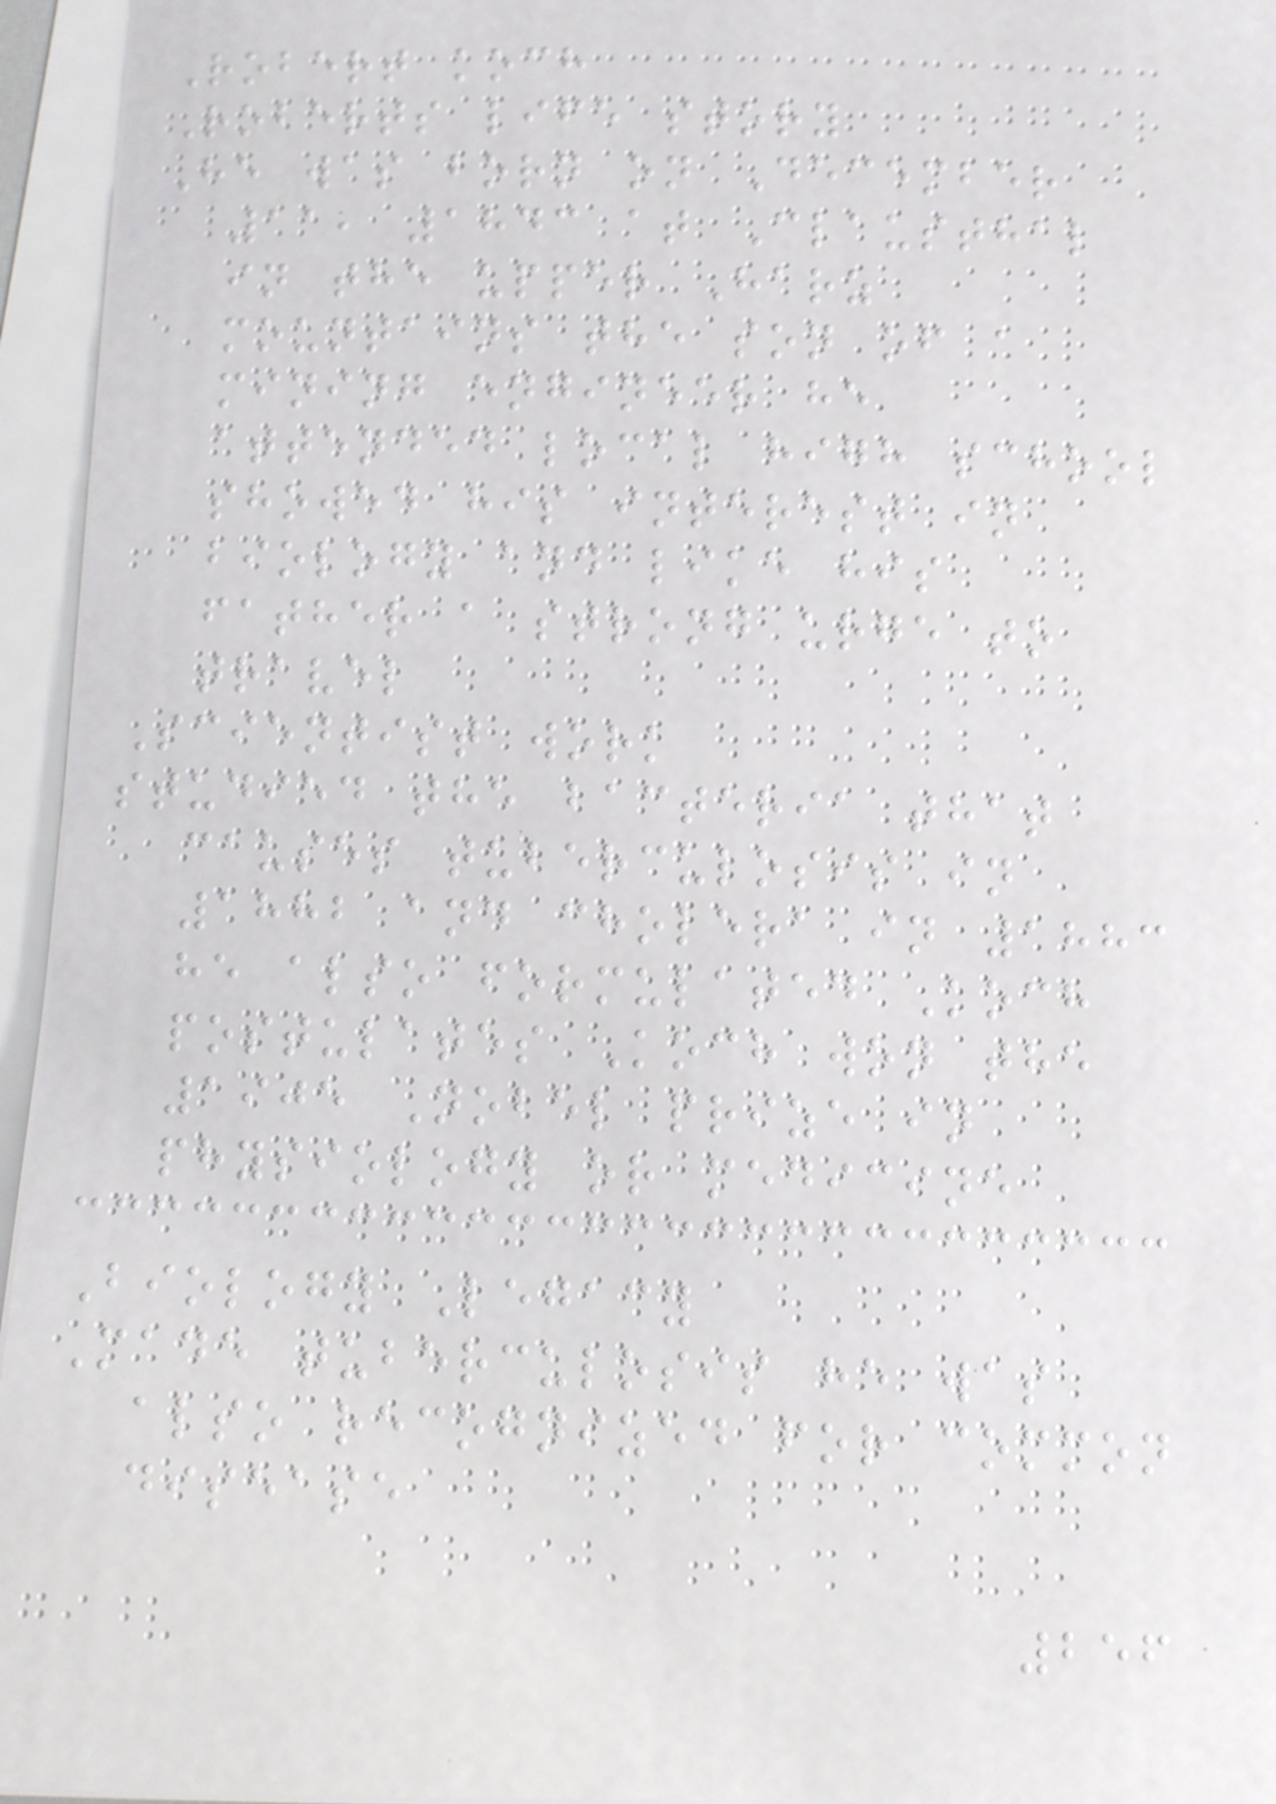Robert koch
Roberts life story
He was born on December
11, 1843 at Clausthal
in the upper Harz
mountains the son of a
mining engineer he
attended local high school
showed his interest in
biology and like his
father a strong urge to
travel
Scientist work
studied the bacteria that
causes tuberculosis in
1882 and cholera in 1883
he also formulated Koch
postulates Koch won the
1905 Nobel prize in
physiology or medicine
Biology Legacy
Made tuberculosis he was
also recognized for common
disease
256
